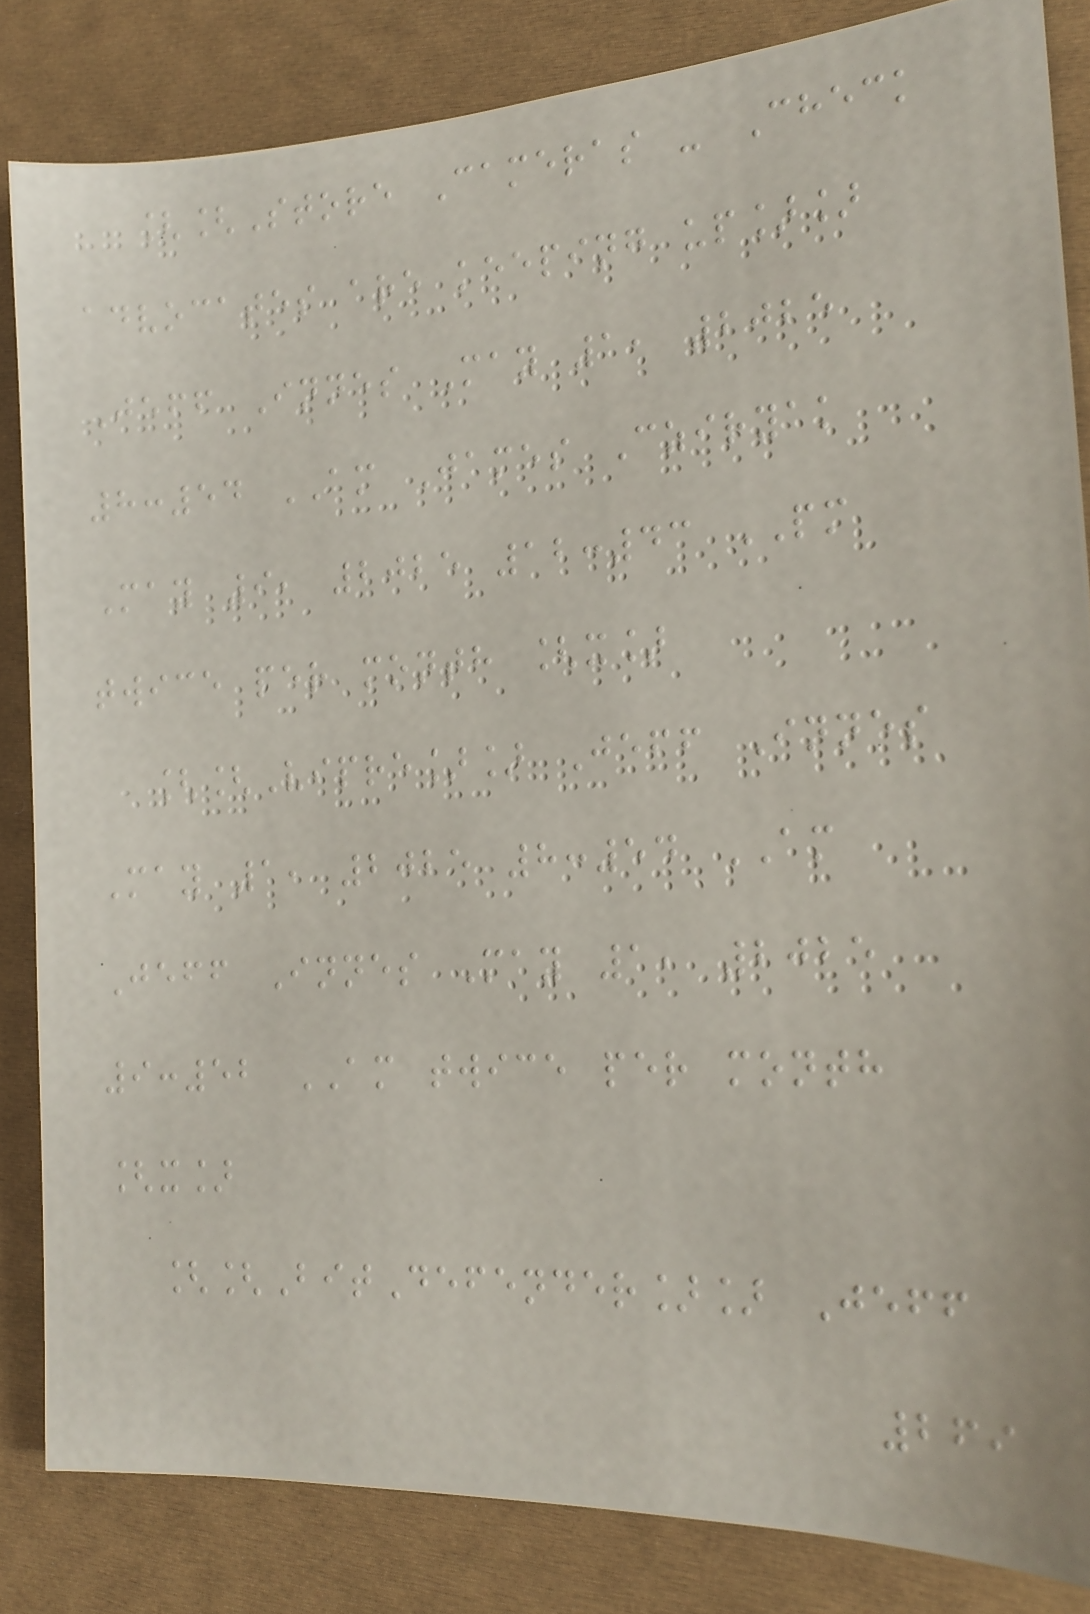[[Store Cameras - Check
advocates are keeping up]]
Jeff Innes May 1, 2025
8:54 AM James Cziryak
May 9, 2025 12:43 PM
twice per month [x]
[[Vipre]] Jeff Innes
May 1, 2025 8:54 AM
Jeff Innes May 1, 2025
9:52 AM twice per month
[x]
[[BitDefender]] Jeff
269
